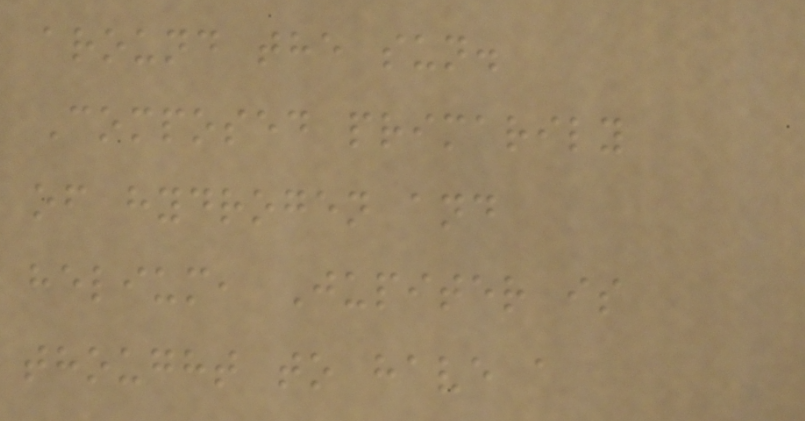around the sun.
Composed primarily
of hydrogen and
helium, Jupiter is
thought to have a
